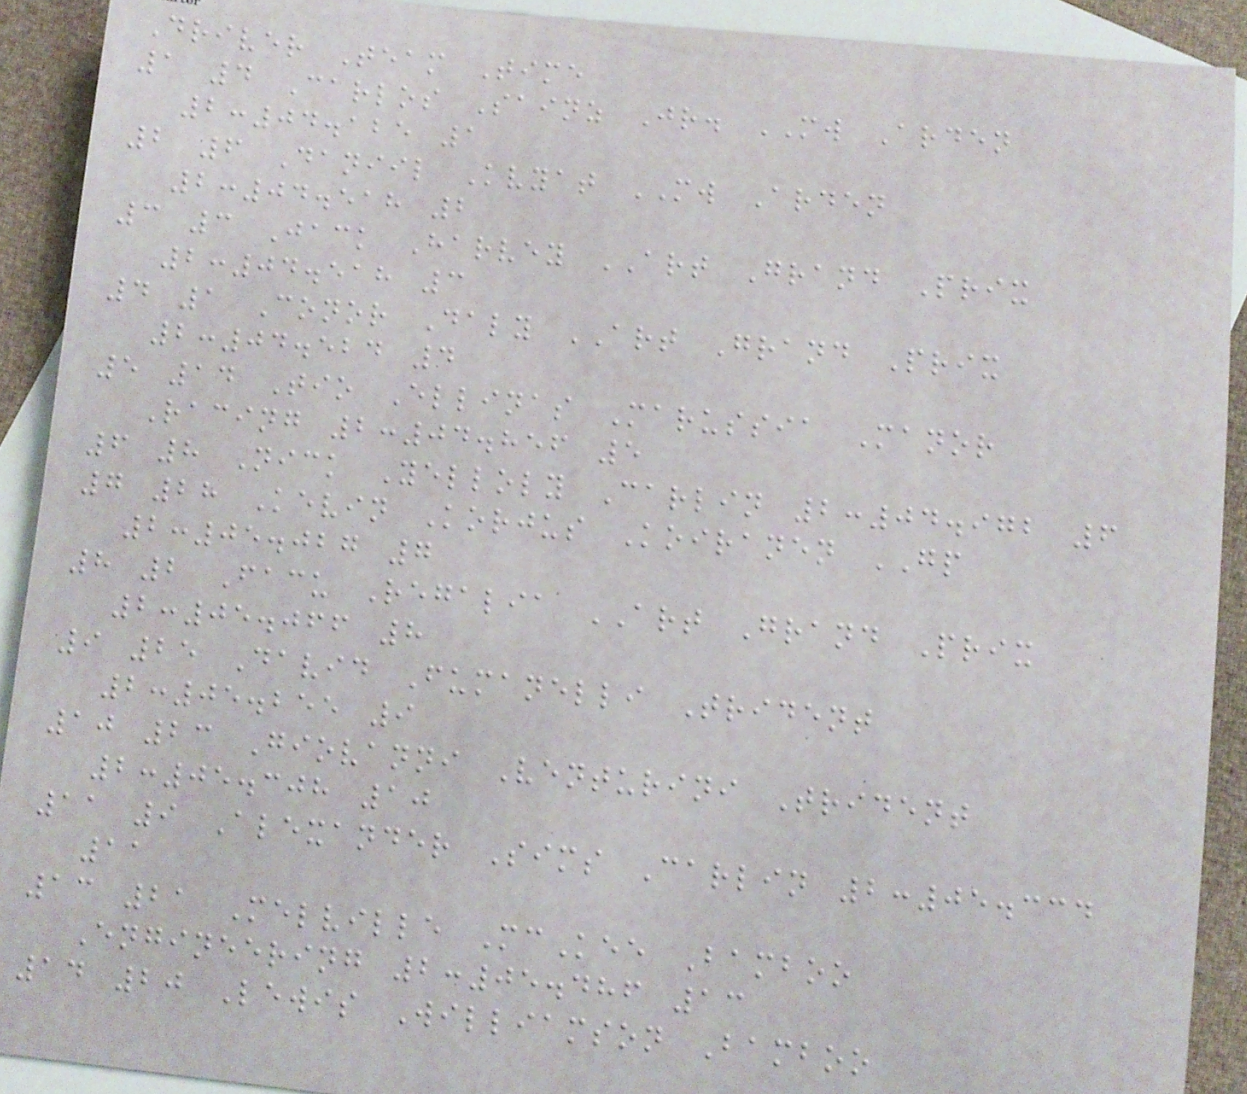Driver Team Time
1 4 Carlos Sainz Jr. MW Arden
2:04.125 1
2 6 Daniil Kvyat MW Arden
2:04.518 2
3 3 Jack Harvey ART Grand Prix
2:04.518 3
4 1 Conor Daly ART Grand Prix
2:04.524 4
5 14 Tio Ellinas Marussia Manor
Racing 2:04.856 5
6 8 Nick Yelloly Carlin 2:04.972 6
7 28 Kevin Korjus Koiranen GP
2:05.027 7
8 2 Facu Regalia ART Grand Prix
2:05.066 8
9 25 David Fumanelli Trident
2:05.255 9
10 23 Giovanni Venturini Trident
2:05.308 10
11 9 Alexander Sims Carlin 2:05.334
11
13 21 Melville McKee Bamboo
Engineering 2:05.486 13
14 20 Lewis Williamson Bamboo
